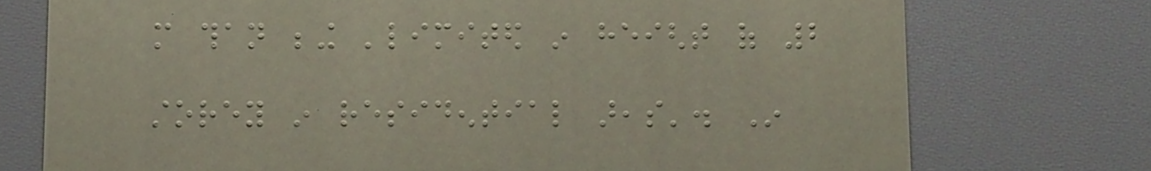more than being 'limited in height of 2
storey in residential areas'. In
